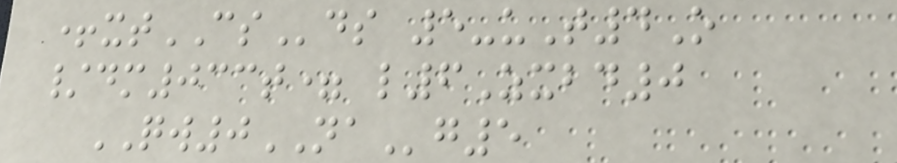+xtCSds 5-uT4O
/dm033t= l6Zxbd0
QW0NAg5
